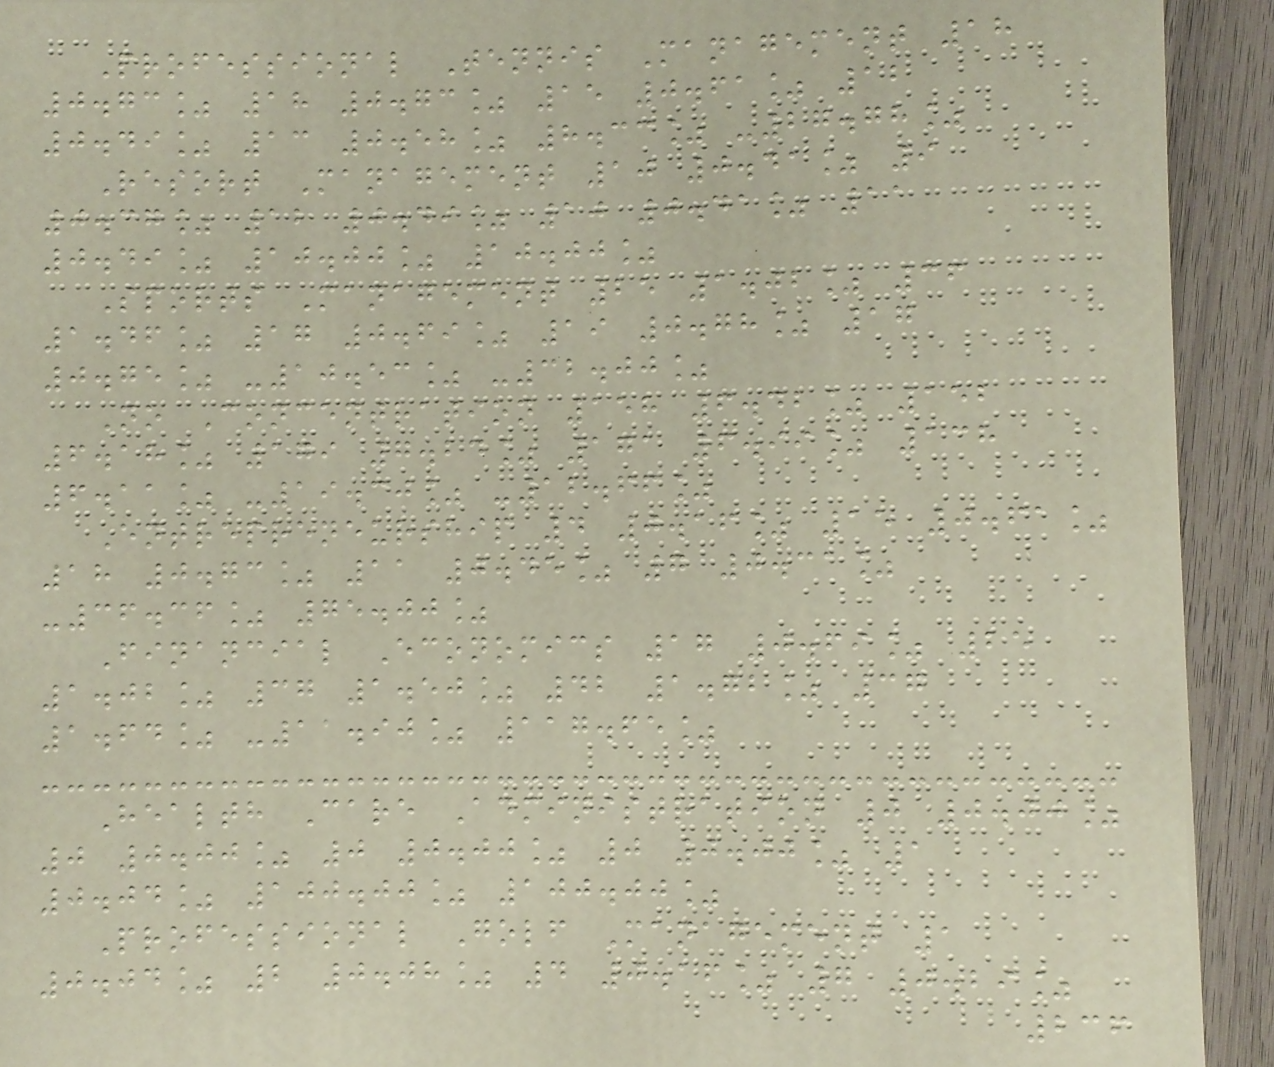Professional Tennis Management 18
0.73% 18 0.73% 15 0.61% 12
0.49% 13 0.58% 8.33% -27.78%
Resort Management 10 0.41% 9
0.37% 12 0.49% 10 0.41% 11
0.49% 10.00% 10.00%
Sports Management 25 1.02% 36
1.46% 17 0.69% 19 0.78% 17
0.75% -10.53% -32.00%
No Concentration 158 6.42% 152
6.18% 179 7.24% 171 6.99% 138
6.11% -19.30% -12.66%
Entrepreneurship 4 0.16% 15 0.61%
18 0.73% 11 0.45% 7 0.31%
-36.36% 75.00%
Financial Economics 17 0.69% 25
1.02% 37 1.50% 42 1.72% 37
1.64% -11.90% 117.65%
Health Care Administration 0 0.00%
0 0.00% 0 0.00% 0 0.00% 1
0.04% 100.00% 100.00%
Professional Golf Management 1
0.04% 2 0.08% 4 0.16% 7 0.29%
236
